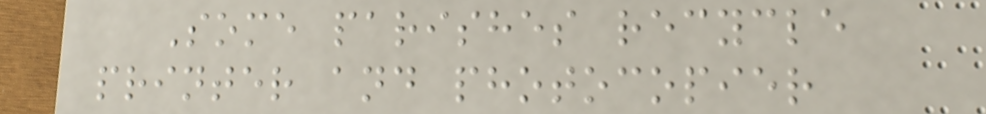Some parishes recycle
printer and photocopier
